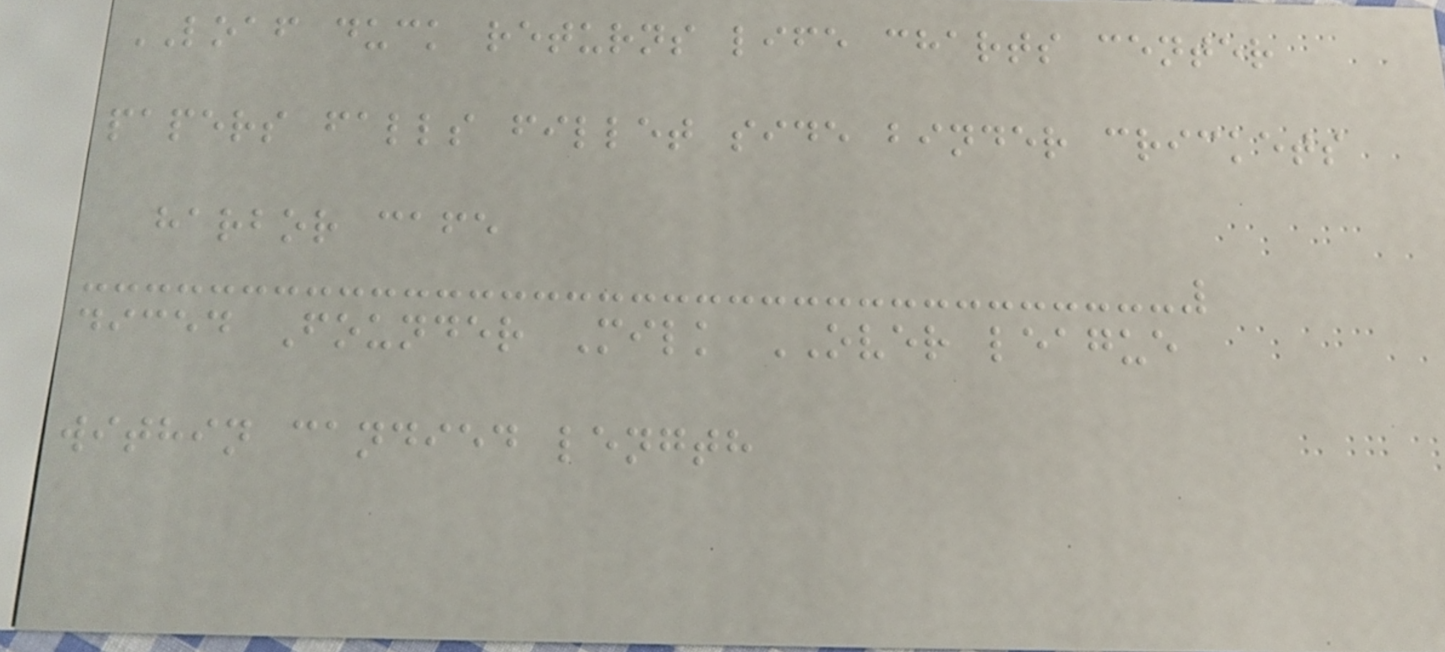LOAF duck returns life charts center
papers falls fillet side binder crickets
harbor cafe
diced Founder Milk OVER league
within candied length
